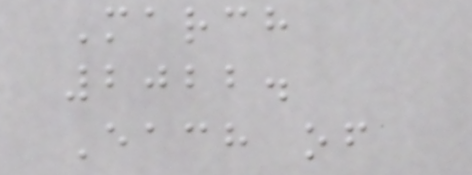March
2022.
Each of
